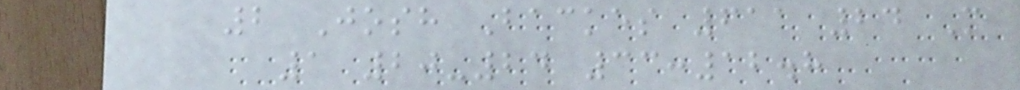2 Josh Backes 611 24 M
1 20-24 33:12.8
